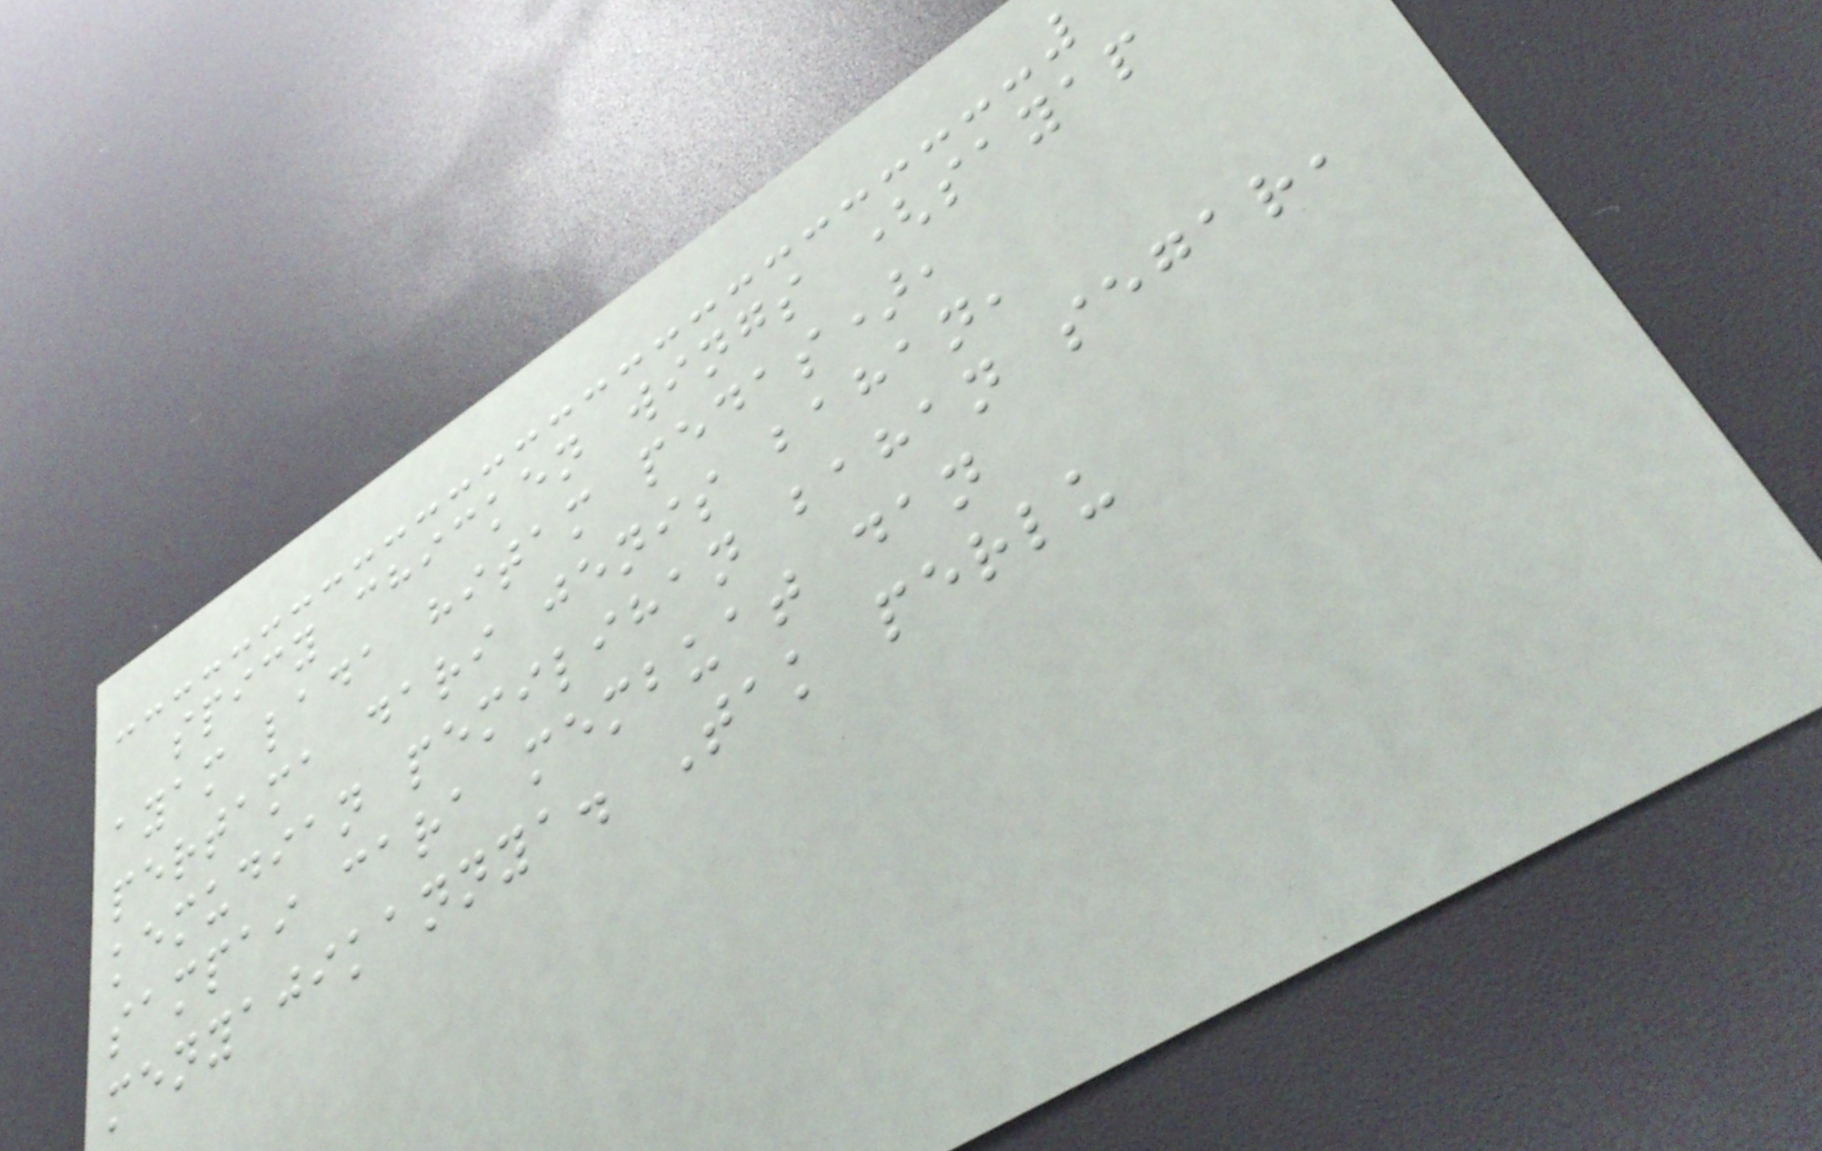spicy chicken wings (sayap
ayam lada hitam pedas),
pertama dari jenis bahan,
kemudian pemilihan bahan segar,
sampai cara membuat dan
menyajikannya. Tak perlu
